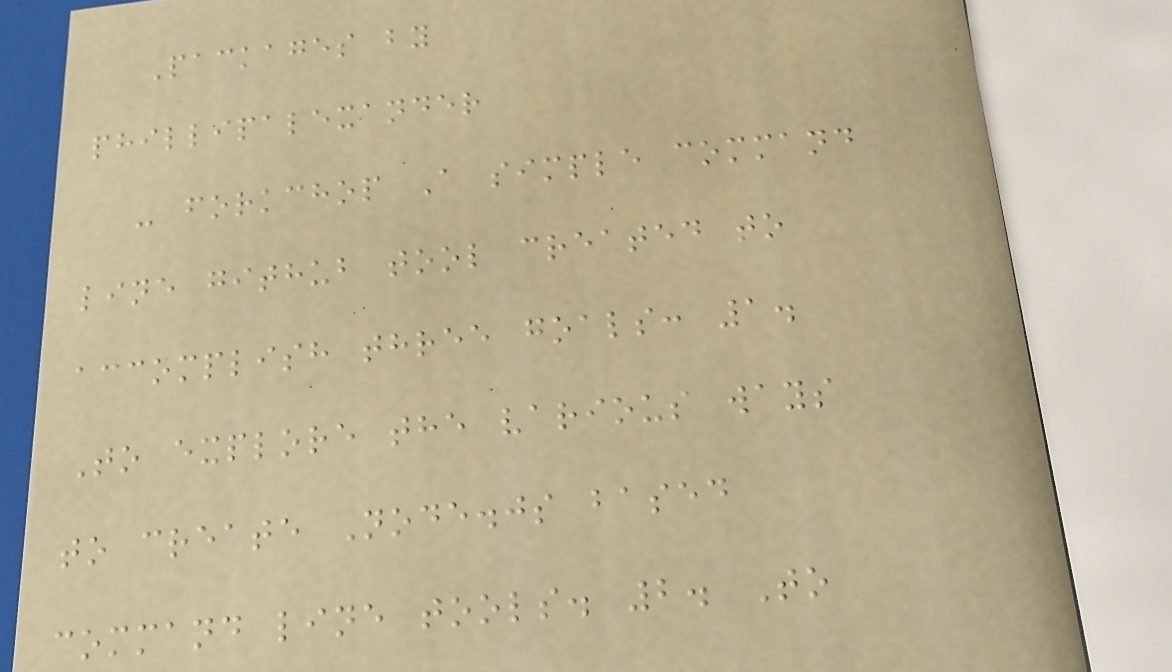Packages by
phillipalexander
- forkchop A simple command
line github tool created to
accomplish three goals: 1.
To explore the various ways
to create Node.js based
command line tools. 2. To
